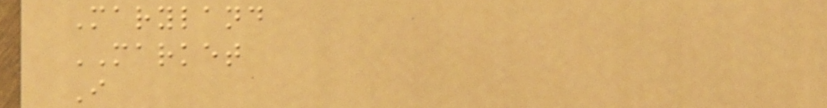Maryland
MARKET
I
